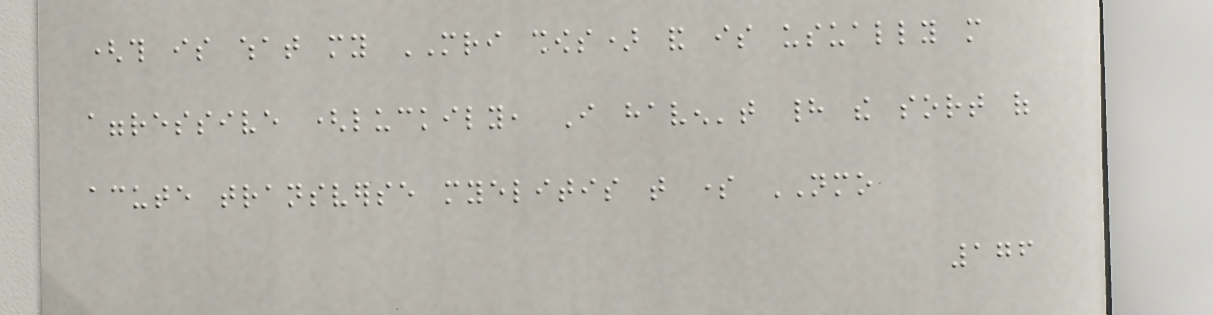(this is what my MRI shows) and is usually more
aggressive (luckily, I haven't had the sort of
acute transverse myelitis that some NMO
176
